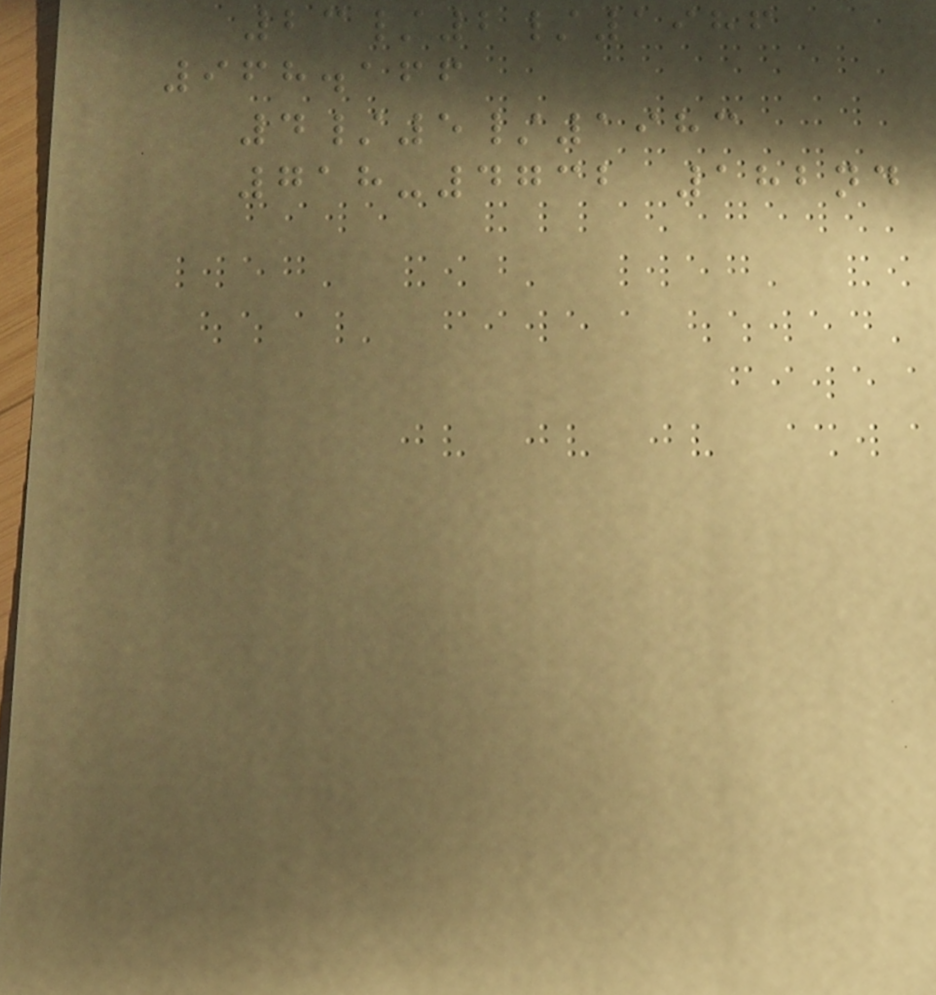23/2/1986
968.166
4/5/1983
718-4732 182nd
